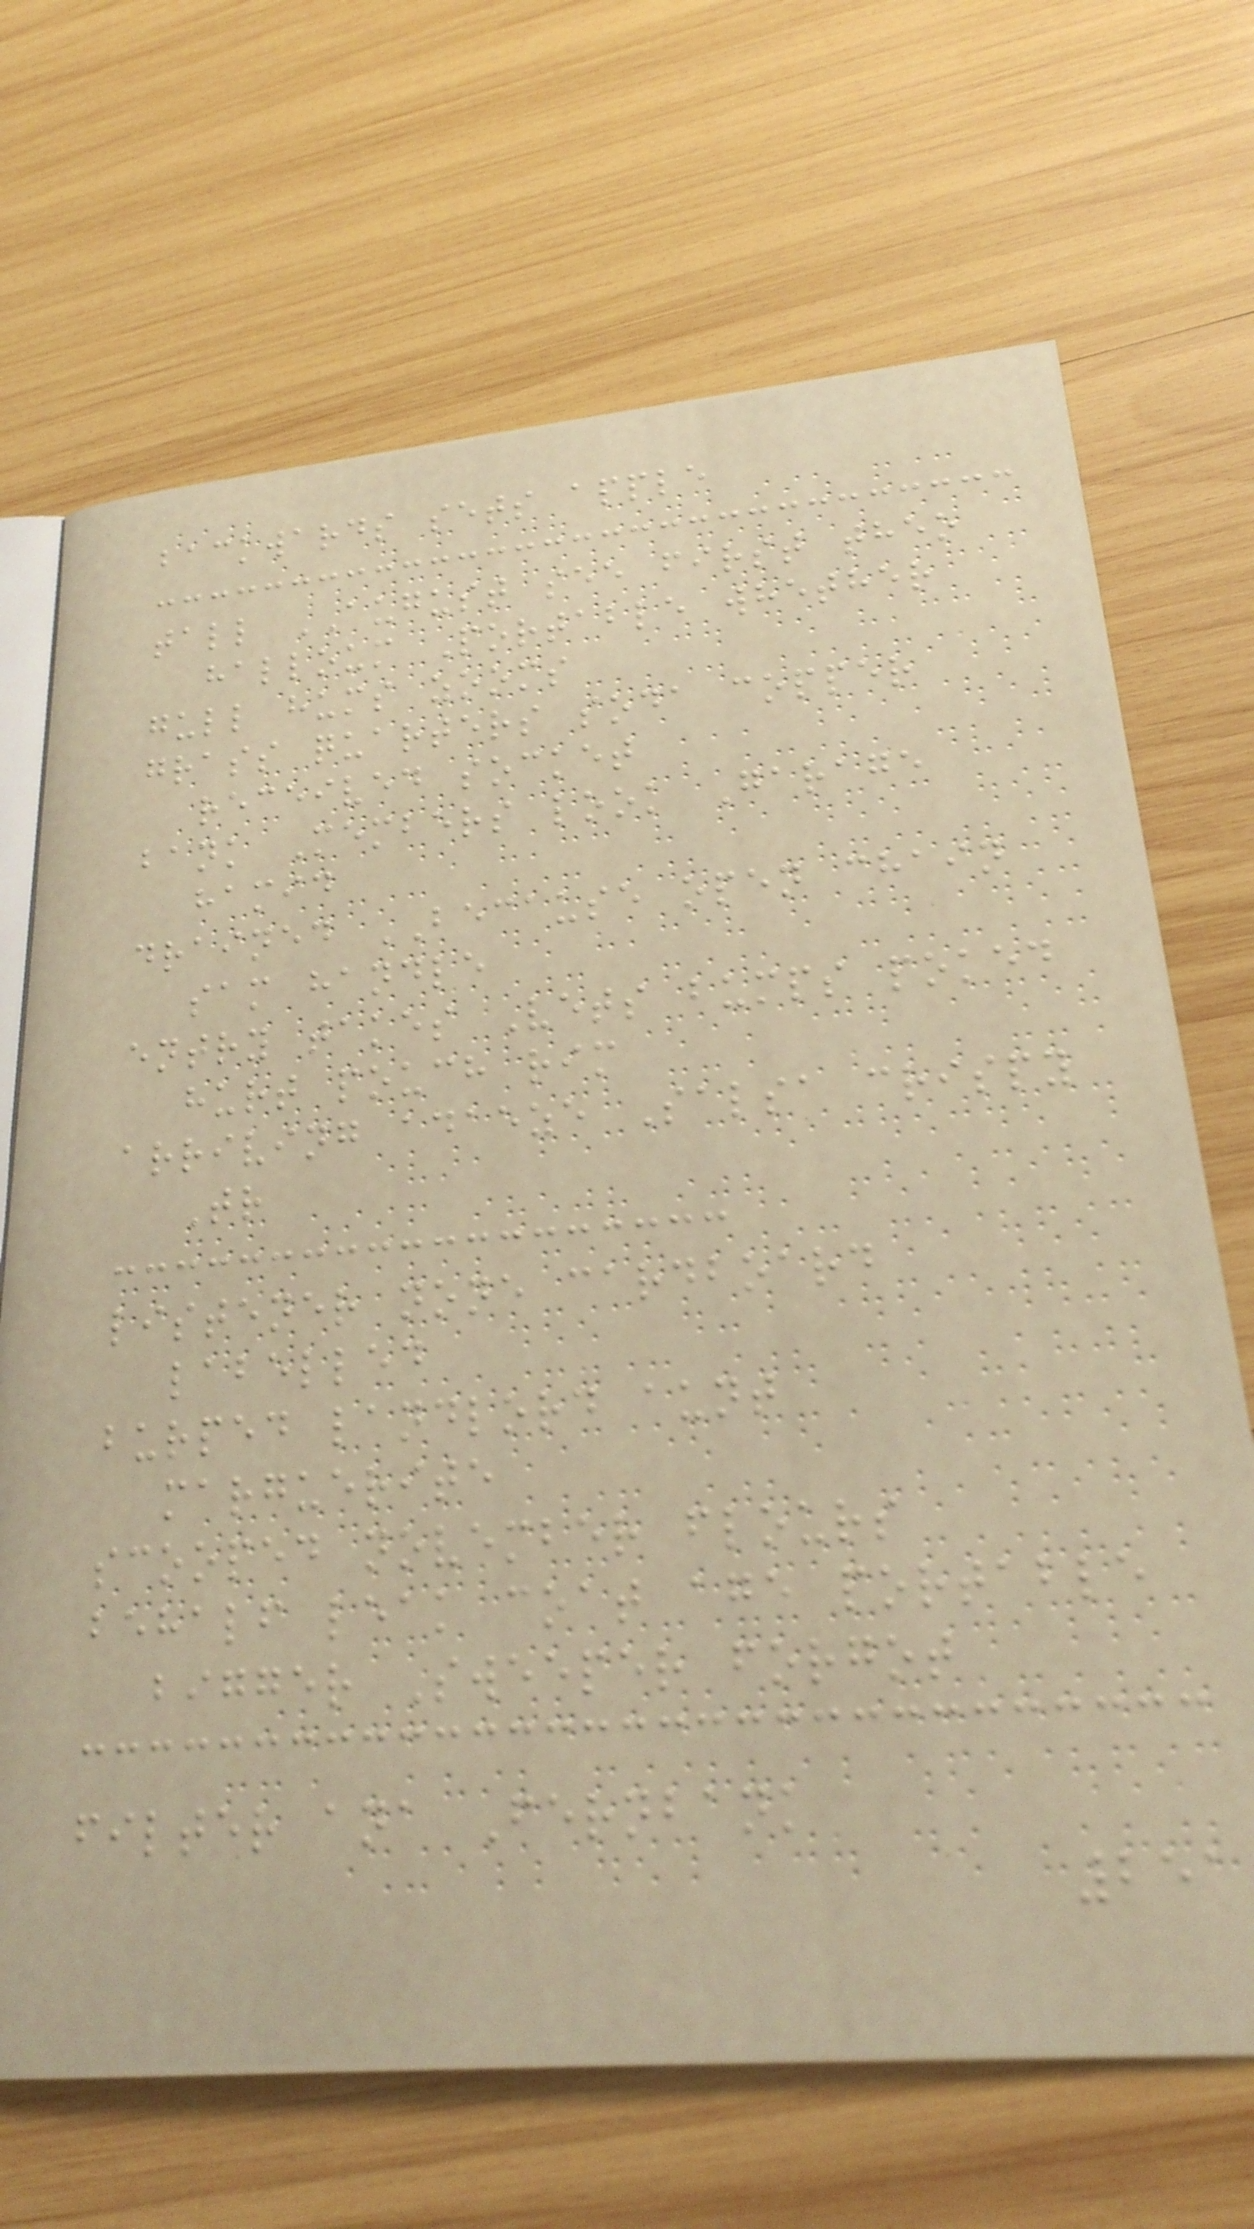backwards sets apple
tall AUGUST see first theo
halloum Portable whether
gull hums zooms
grass quarters soda copper
received socket
bank Members look Garage
hamid
drained BECAUSE open chain
sam handle
entry takes Vets bumps poked
hurt pouch rim
arriving adaeze Salsa crispy
Tr
listener none cardboard
labelled
burped landlord aunt
marguerite
scooped november flours
behalf leak coat age portable
bigger Sweeper forgot
filter ana Fernbank
251
